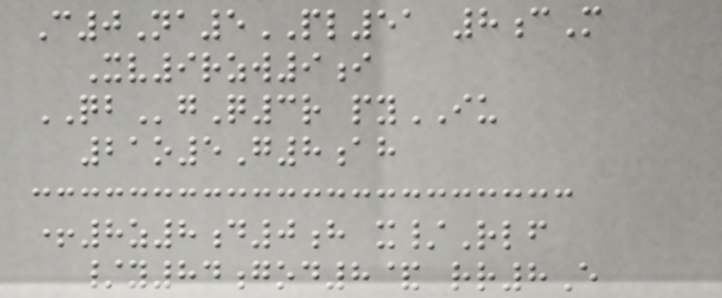C0Na5PL51 8cM
Xv9rzw9i
QBgQ3r pyIU
21o5G8ah
+8z8d0h x/Rlf
/y84god8& rr8E
